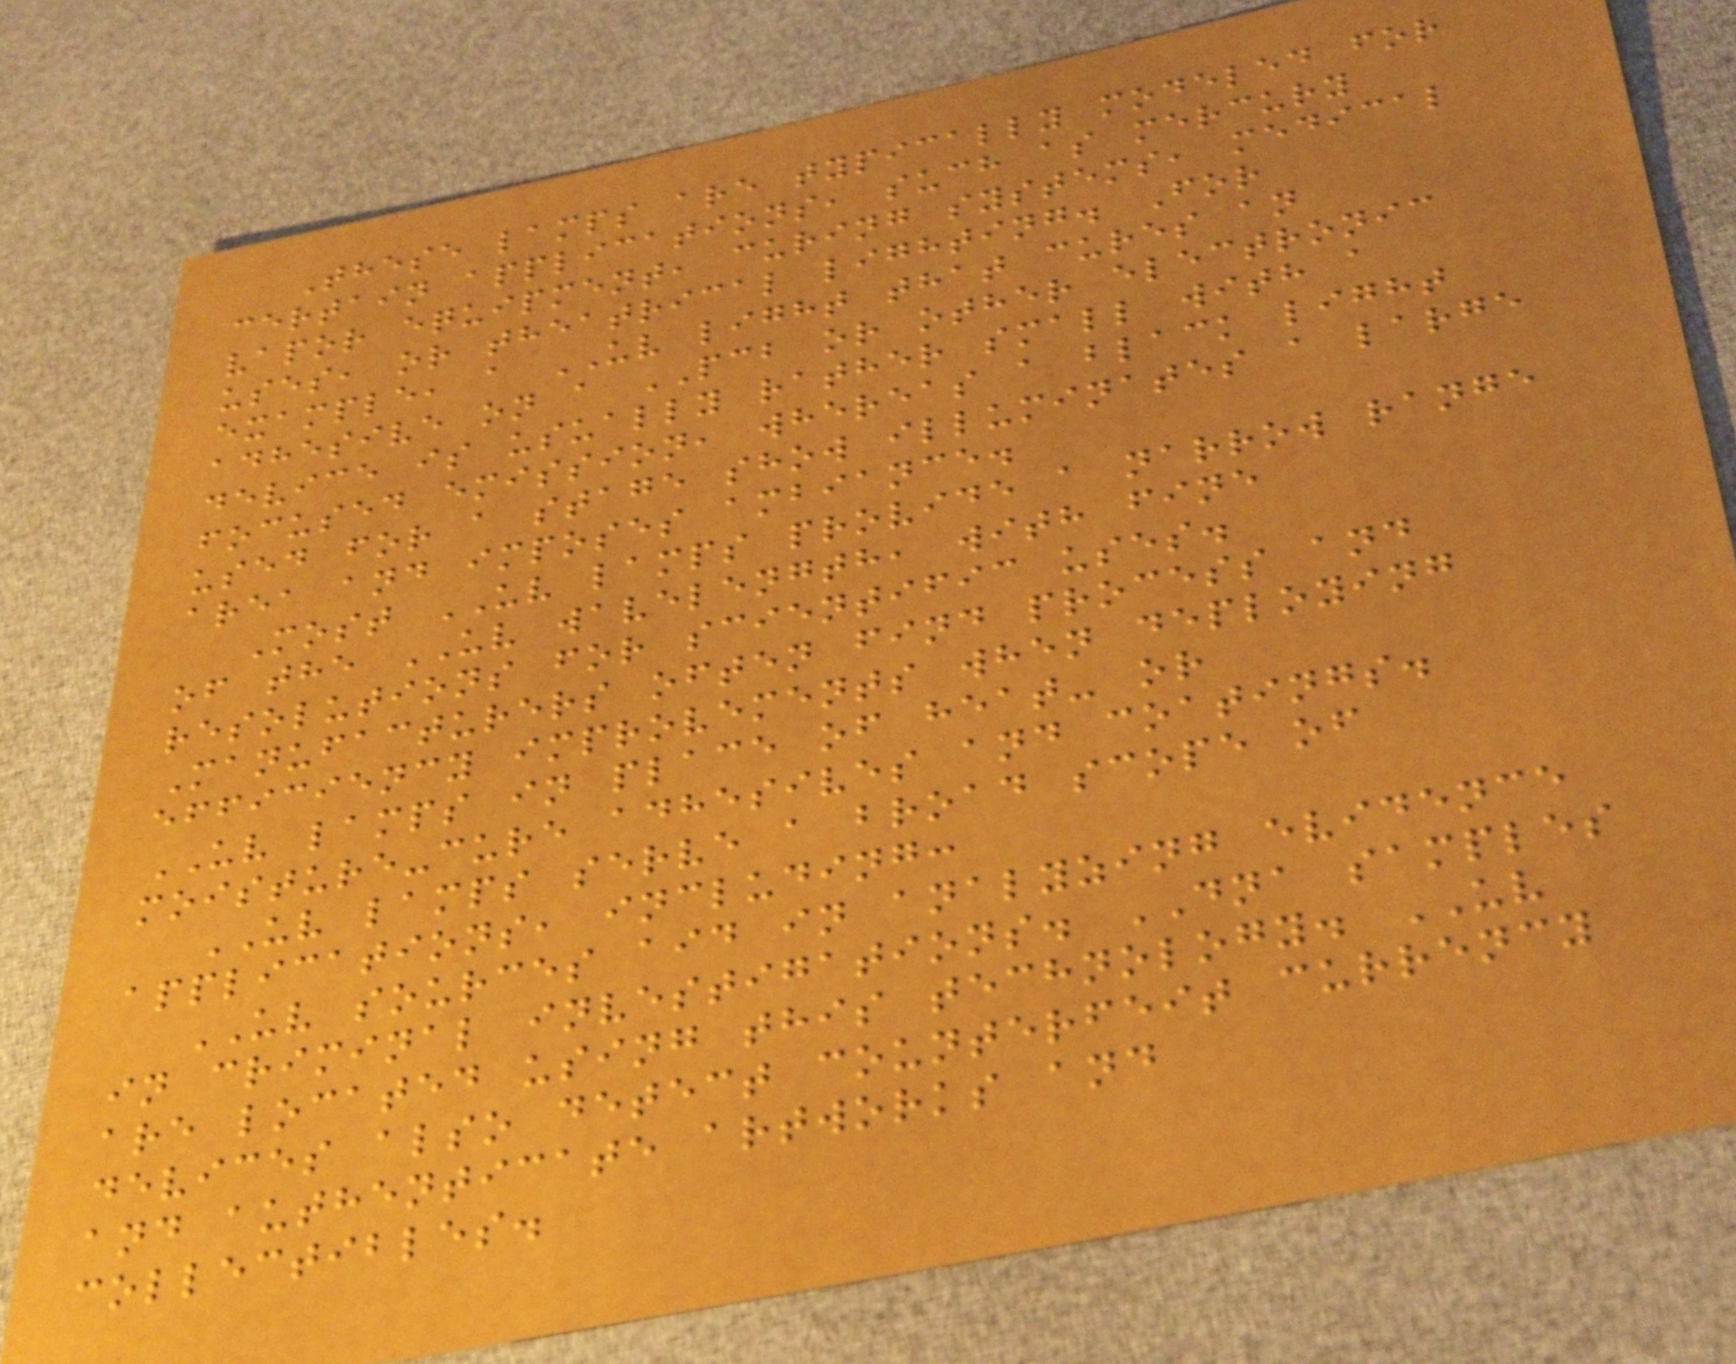These lamps are typically modeled for
certain applications, such as mercury
vapor equipment, curing systems, medical
uses, or theatrical lighting. For
example, a UV light that cures an
adhesive on a PCB or other electronic
device is usually rather small with a
focused emission, whereas a black light
used for a stage show illuminates a large
area and imposes ambiance.
Most UV lamps provide a narrow range
of the UV wavelength, with fine
resolutions for scientific uses.
Manufacturers often find process and
efficiency improvements when deploying
UV lamps in place of heat- or
moisture-cure adhesives and coatings.
UV lamps serve a broad scope of
applications, including:
UV sources aid in analyzing evidence
in criminal investigations. DNA samples
are located using this technology. UV
devices also detect counterfeit currency
and authenticate artworks and
collectibles.
